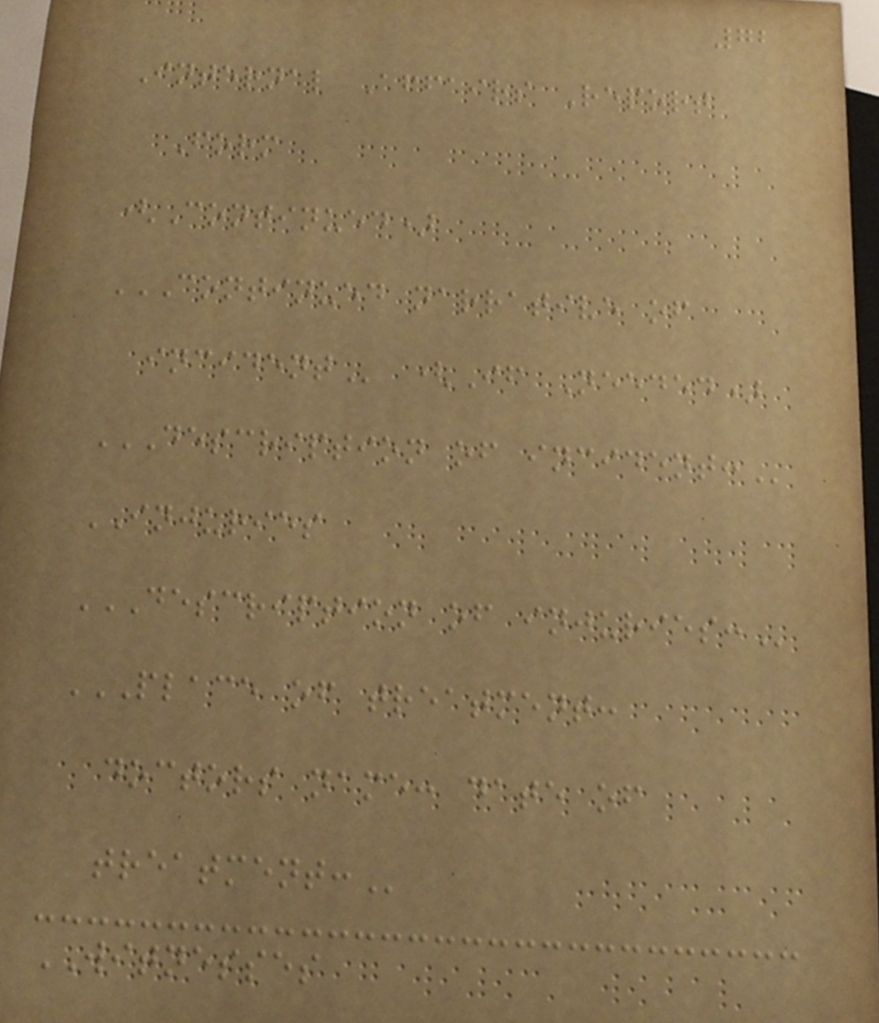72
Internal Affairs Report
Form
(Continued)
CONTINUED NARRATIVE OF
INCIDENT (If Needed)
DESCRIPTION OF INCIDENT:
INJURIES
DESCRIPTION OF INJURIES:
PLACE OF TREATMENT:
DOCTORS NAME: DATE OF
TREATMENT:
WITNESSES
